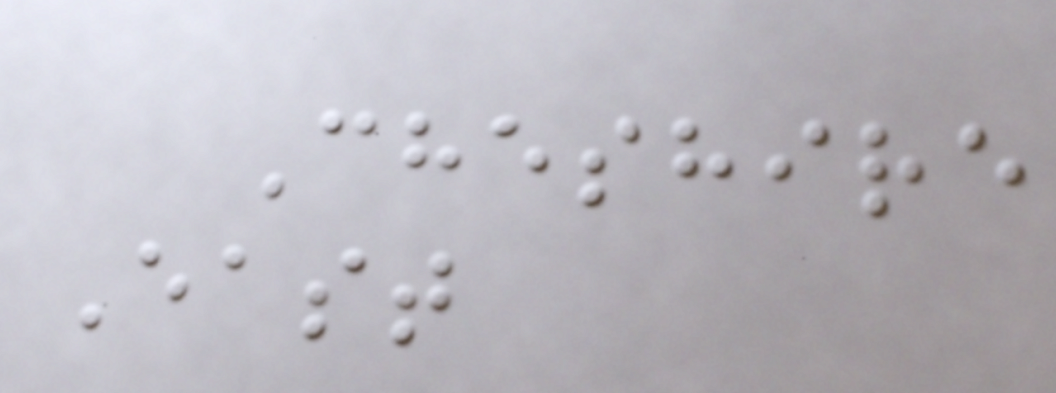Cheshire
East
